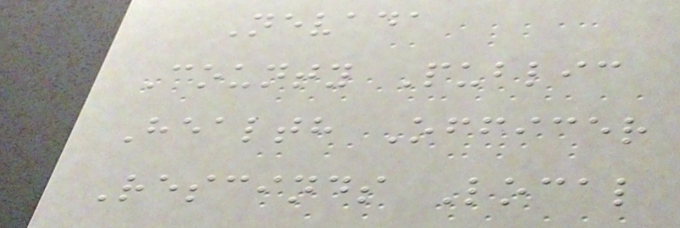Nevada
County Public
Health Officer
Rescinds Local
